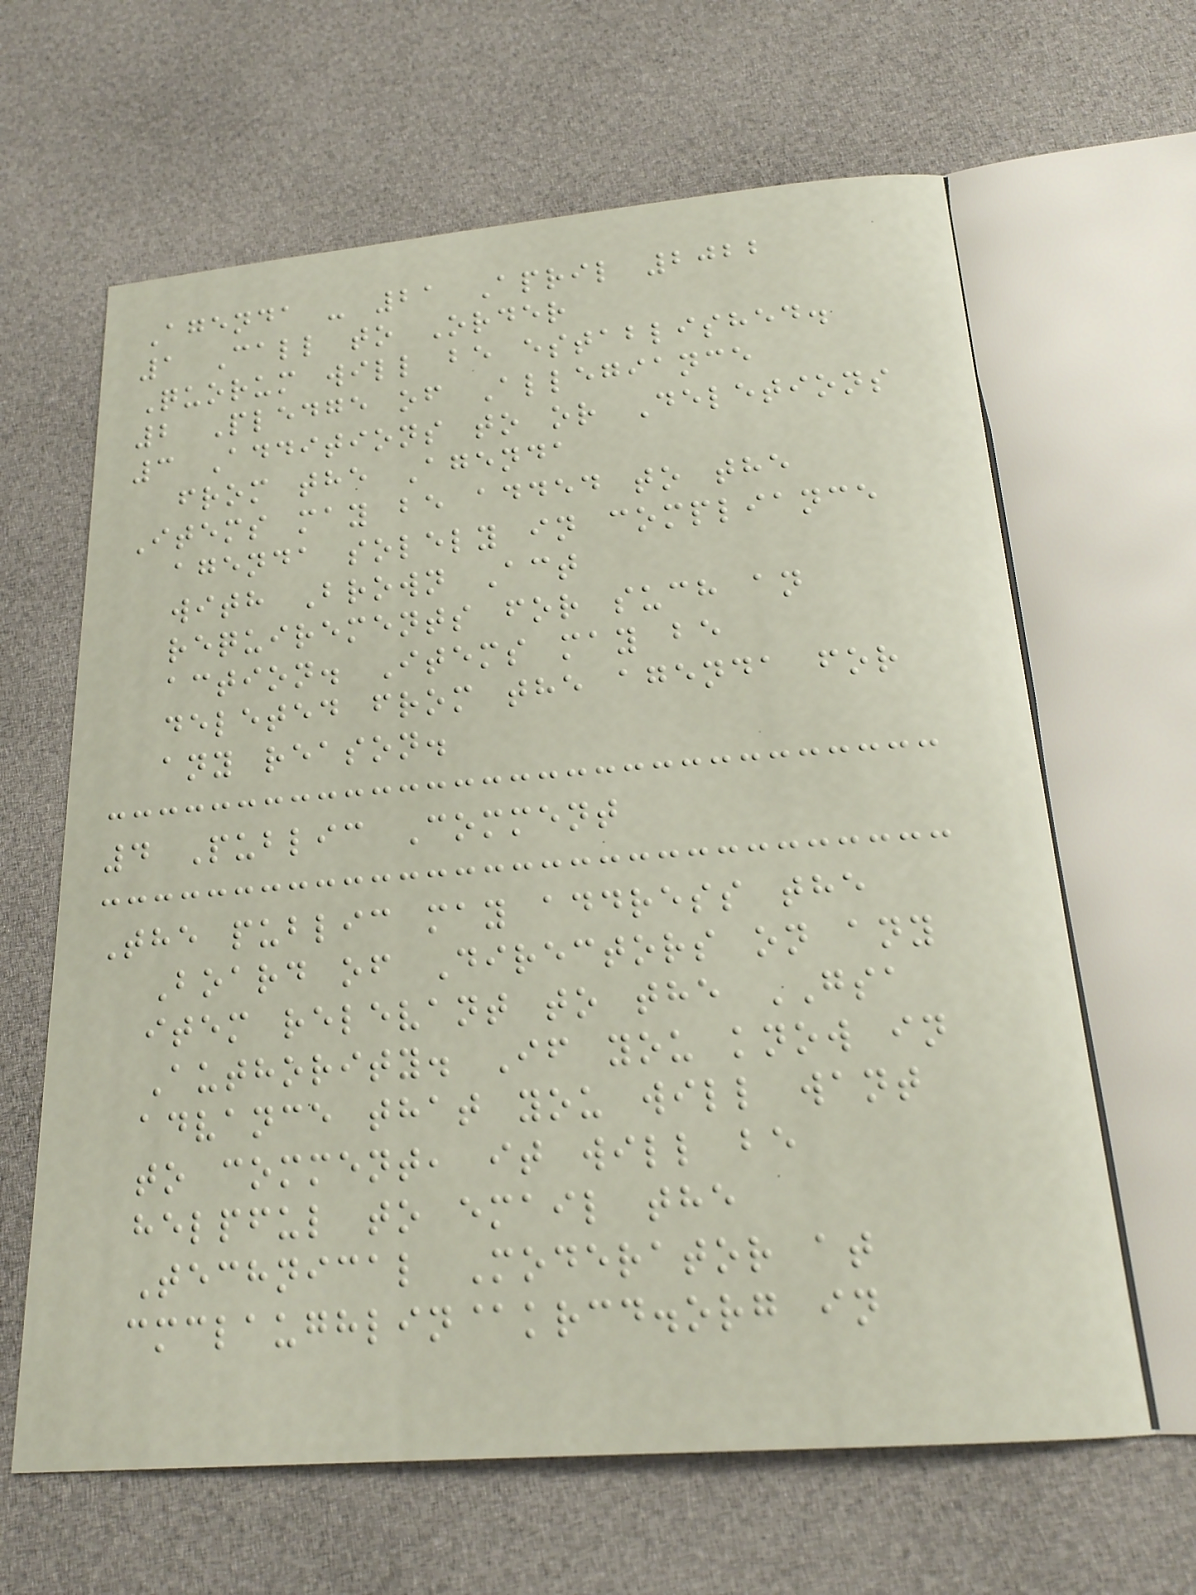Agenda - 21 April 2022
1 Call to Order
Quorum will be established.
2 Pledge of Allegiance
3 Additions to or Deletions
from the Agenda
Items may be added to the
agenda solely in compliance
with Brown Act
requirements for such an
action. Items may be
deleted from the agenda for
any reason.
4 Public Comment
The public may address the
Board of Directors on any
item relevant to the GSA
Authority. If you know in
advance that you will want
to comment, it will be
helpful to email the
Technical Moderator at
cmclaughlin@krcd.org in
